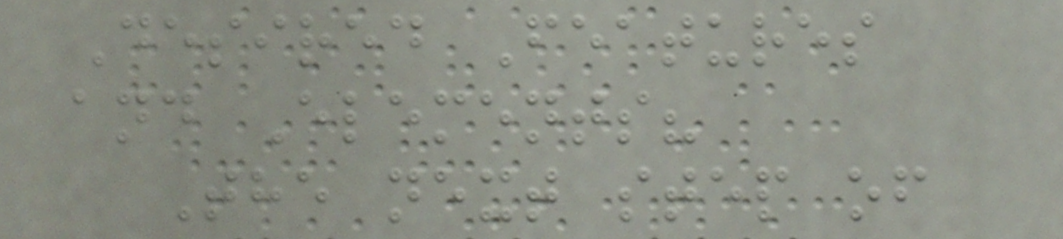Desired Features
and Elements?
The next step of
